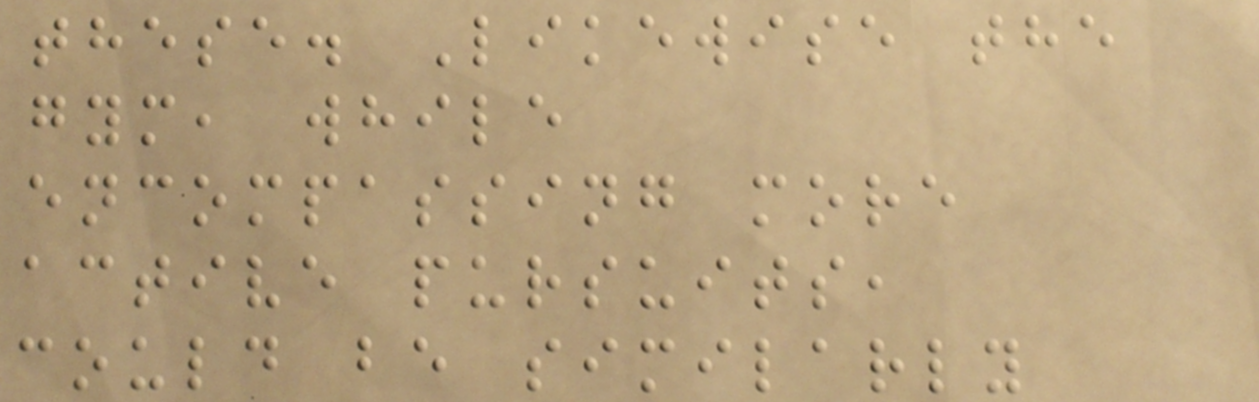these. Likewise the
gym, while
encompassing more
active pursuits,
could be similarly
